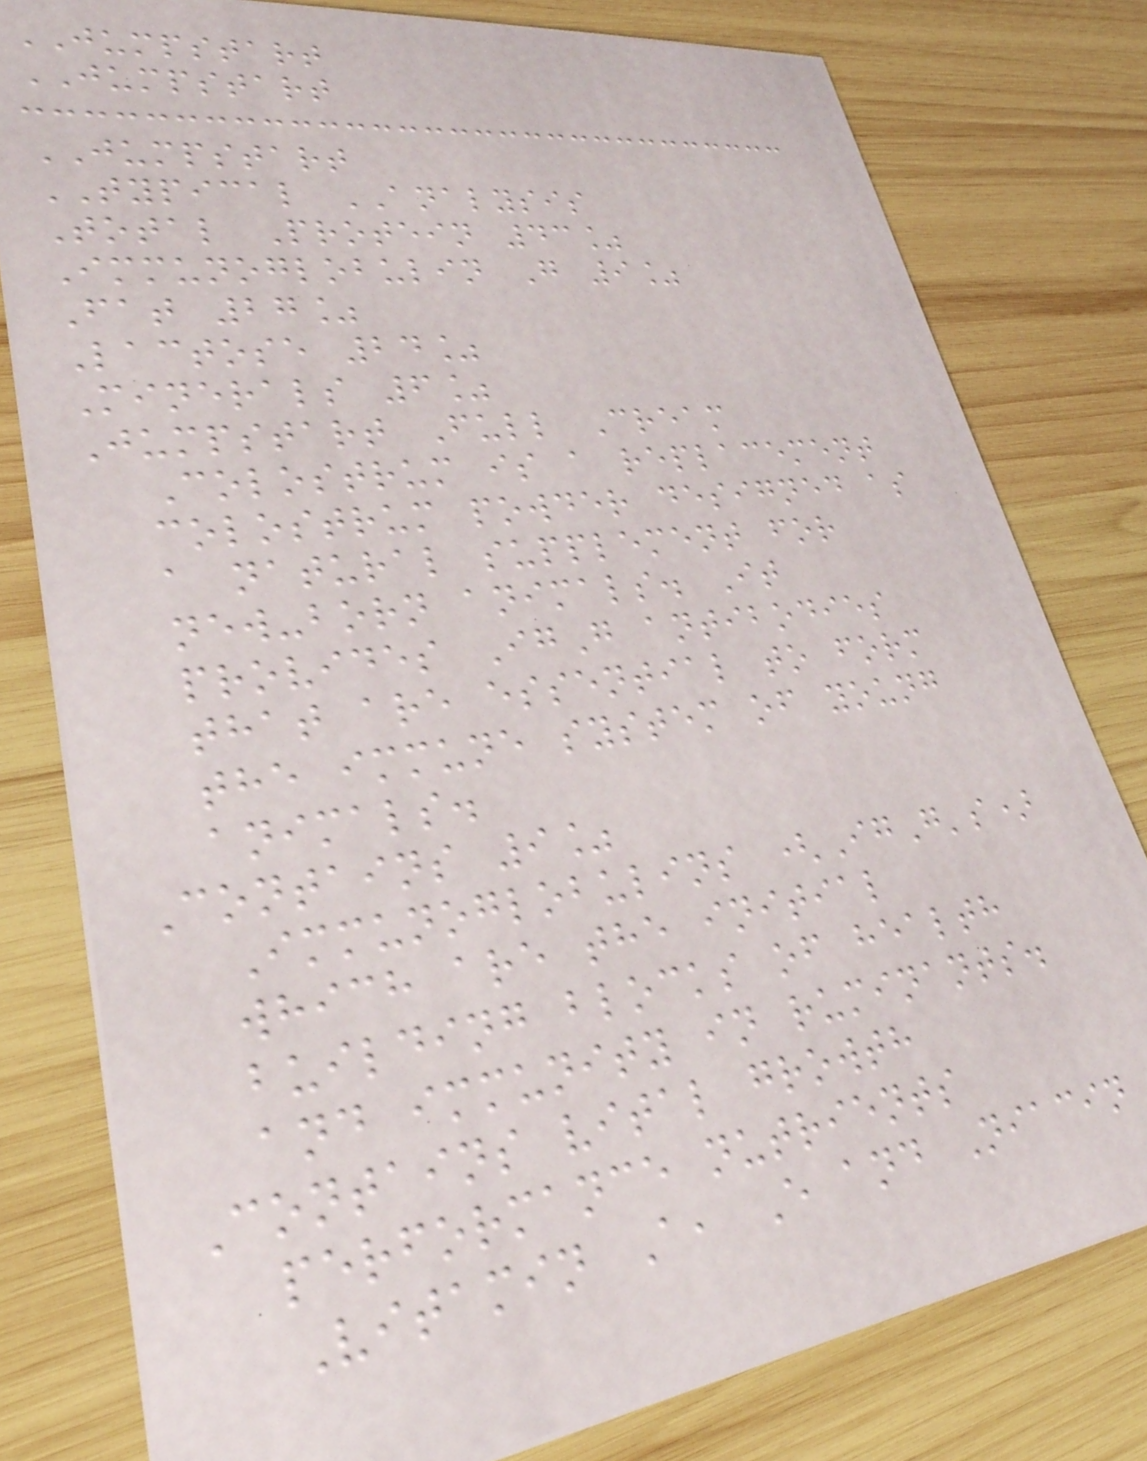JUMPSTART
JUMPSTART
JUMPSTART
TYPICAL ANALYSIS
Total Protein 43%
Immunoglobulin G 9%
Fat 27%
Lactose 24%
Minerals 6%
Jumpstart Full Cream
Colostrum is a replacement
colostrum powder designed as
a natural supplement for
new-born animals. It
provides IgG antibodies
that are essential to form
the immune system of young
animals.
Contains 9%
Immunoglobulins (IgG's)
which are the initial
building blocks of health
and immunity in ruminants.
Contains vital growth
performance nutrients
Vitamin A, E and Niacin
